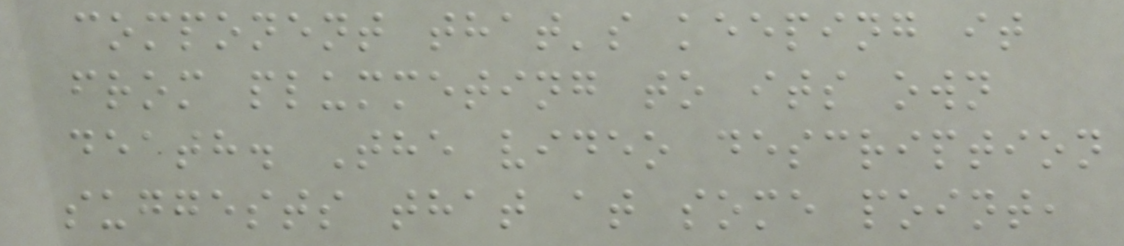component that's keeping it
from plummeting to its own
death. The video description
suggests that at some point,
